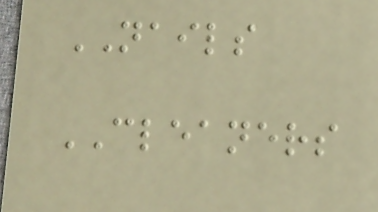NAILS
CLEANERS
